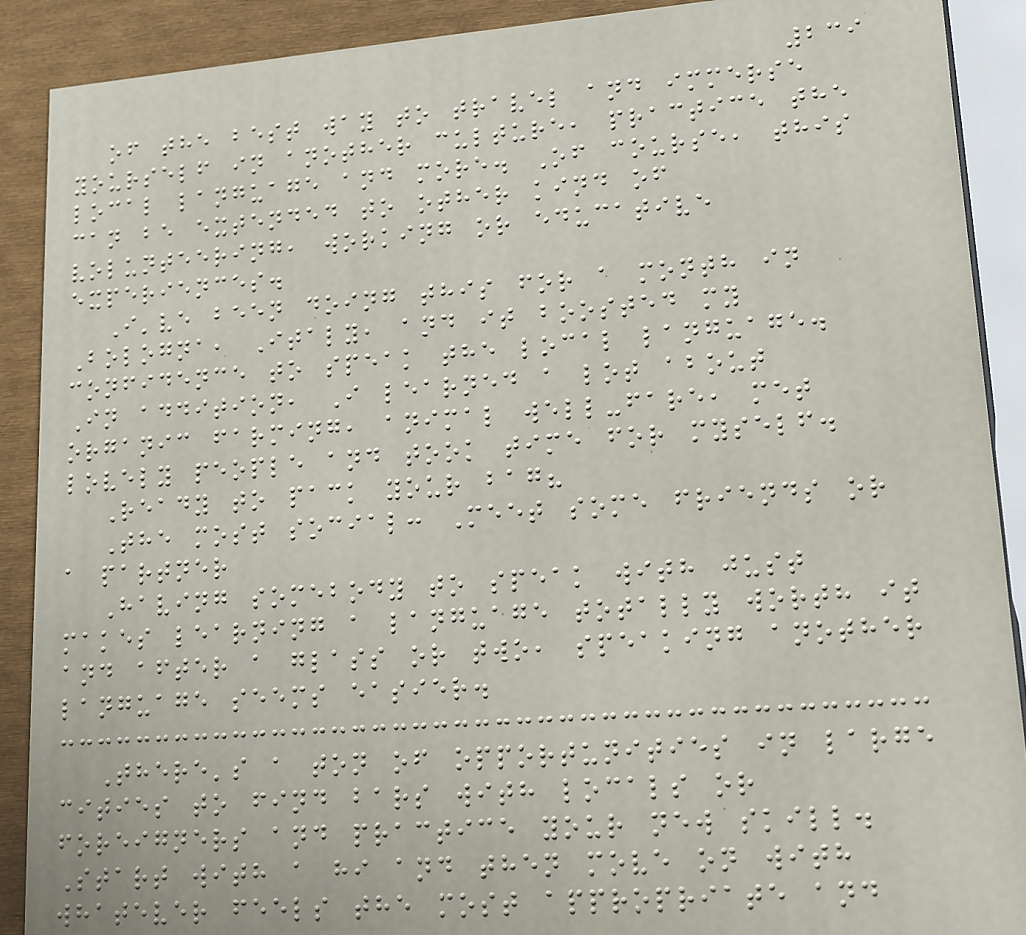239
of the best way to travel and immerse
yourself in another culture, practice the
local language and more. Of course, this
can be extended to other kind of
volunteering, working or educative
experiences.
I've been doing this for a month in
Bologna, Italy, and it boosted my
confidence to speak the local language.
In addition, I learned a lot about
organic farming, animal well-fare, met
lovely people and took time for myself.
Ready to pack your bag?
The most social: Meet some friends or
a partner
Having somebody to speak with just
makes learning a language totally worth it
and after a glass or two, speaking another
language seems easier.
There's a ton of opportunities in large
cities to find bars with locals or
foreigners and practice your new skill.
Start with a hi and then move on with
whatever feels the most appropriate and
